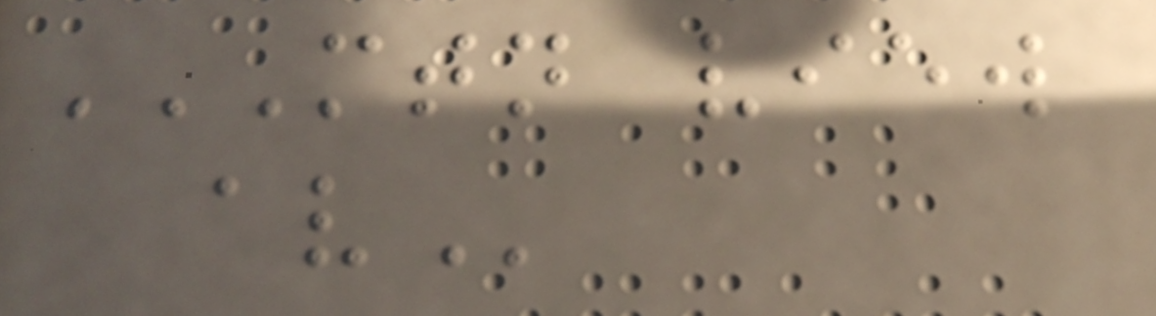MTN VIEW
AV
